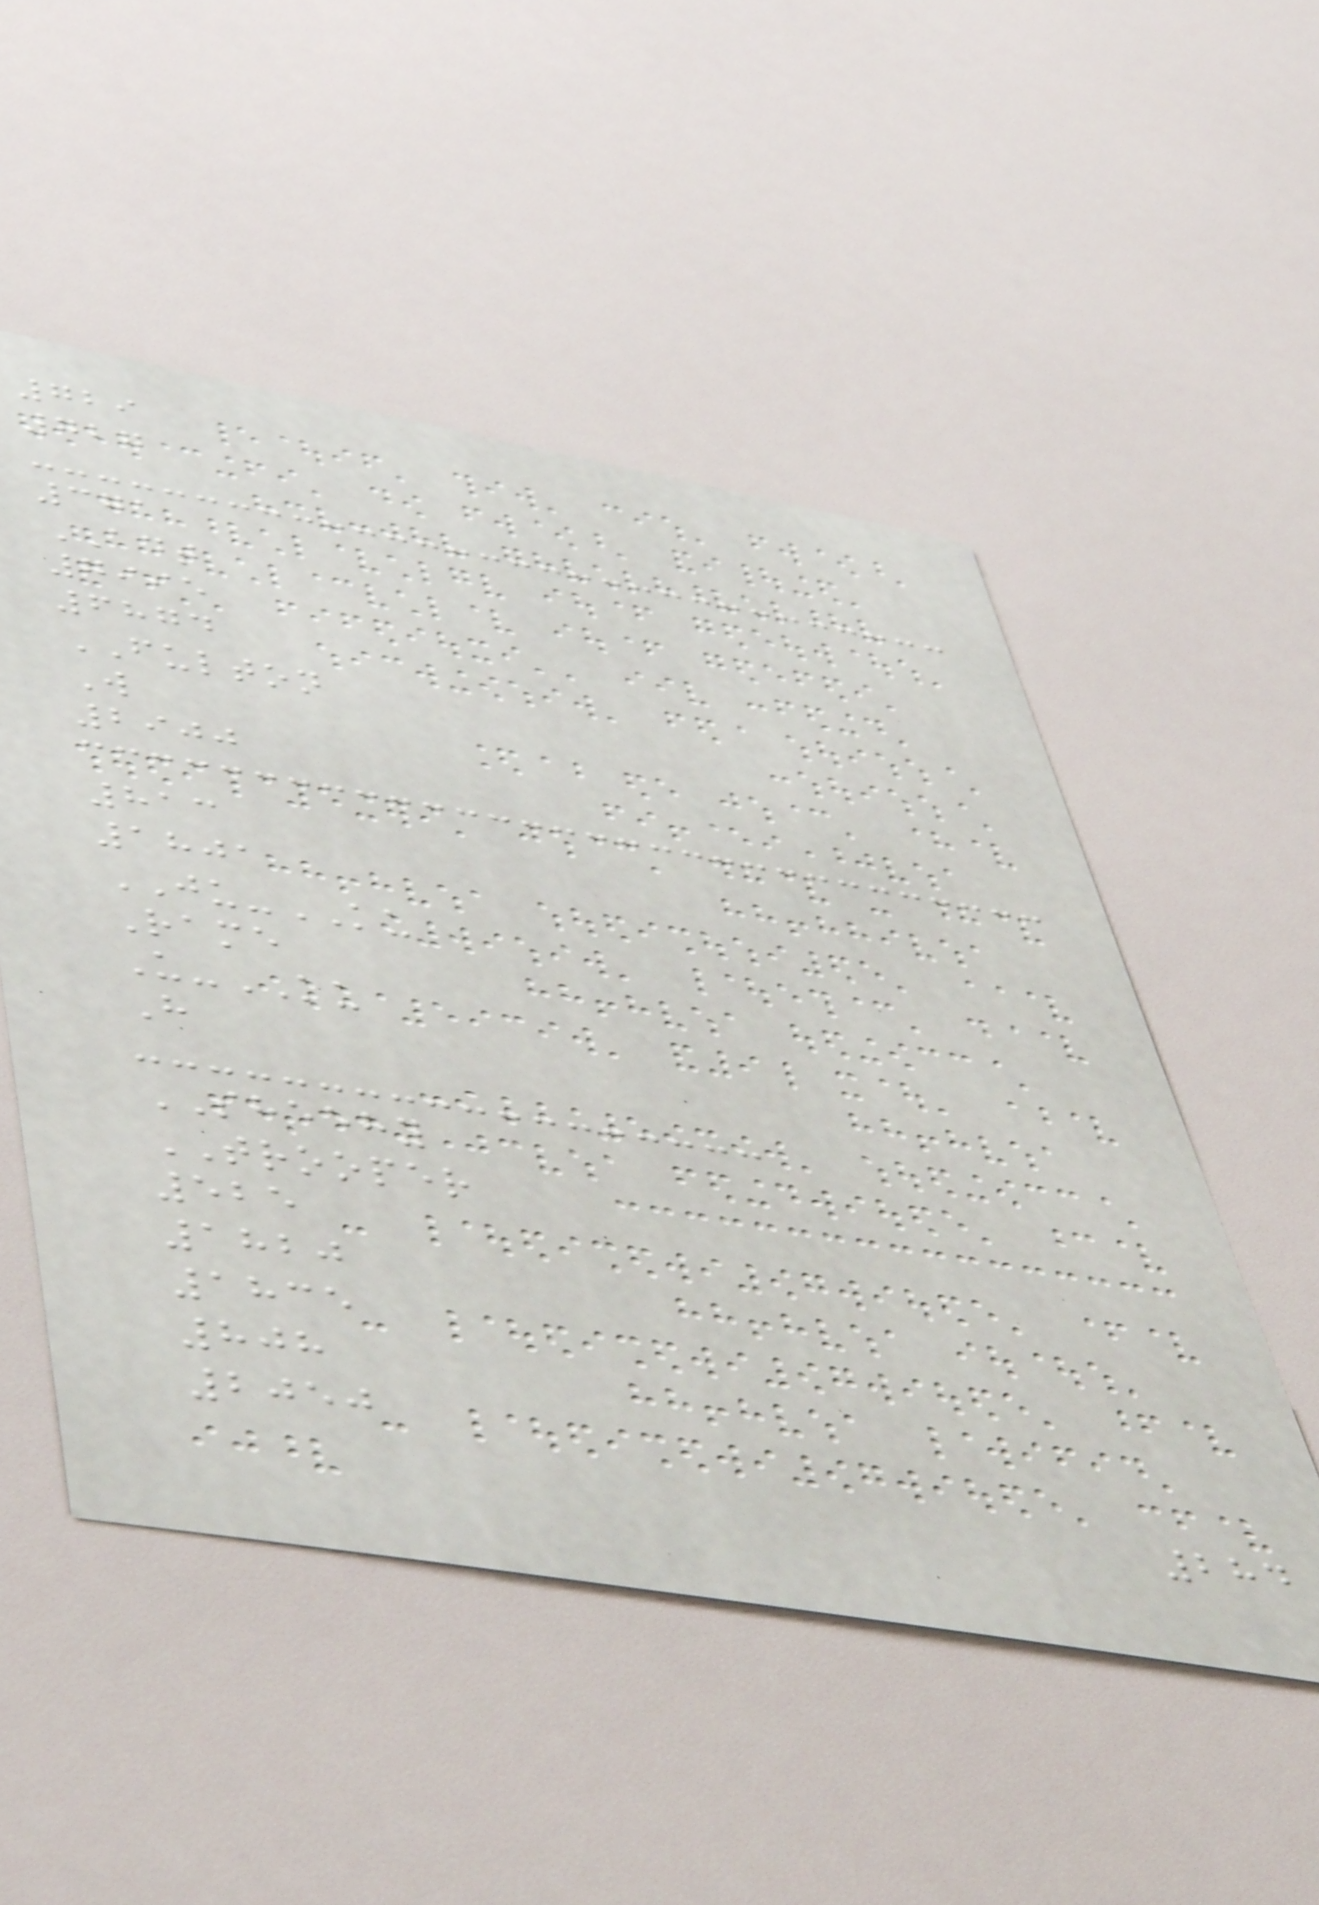729
727
371
ADT
7995
6874
FULTON
W
2900
813
1801
JU-KU
Rame
U-KU
H
SHEEHY
TROOPER
525
1820
1835
808
2050
284
